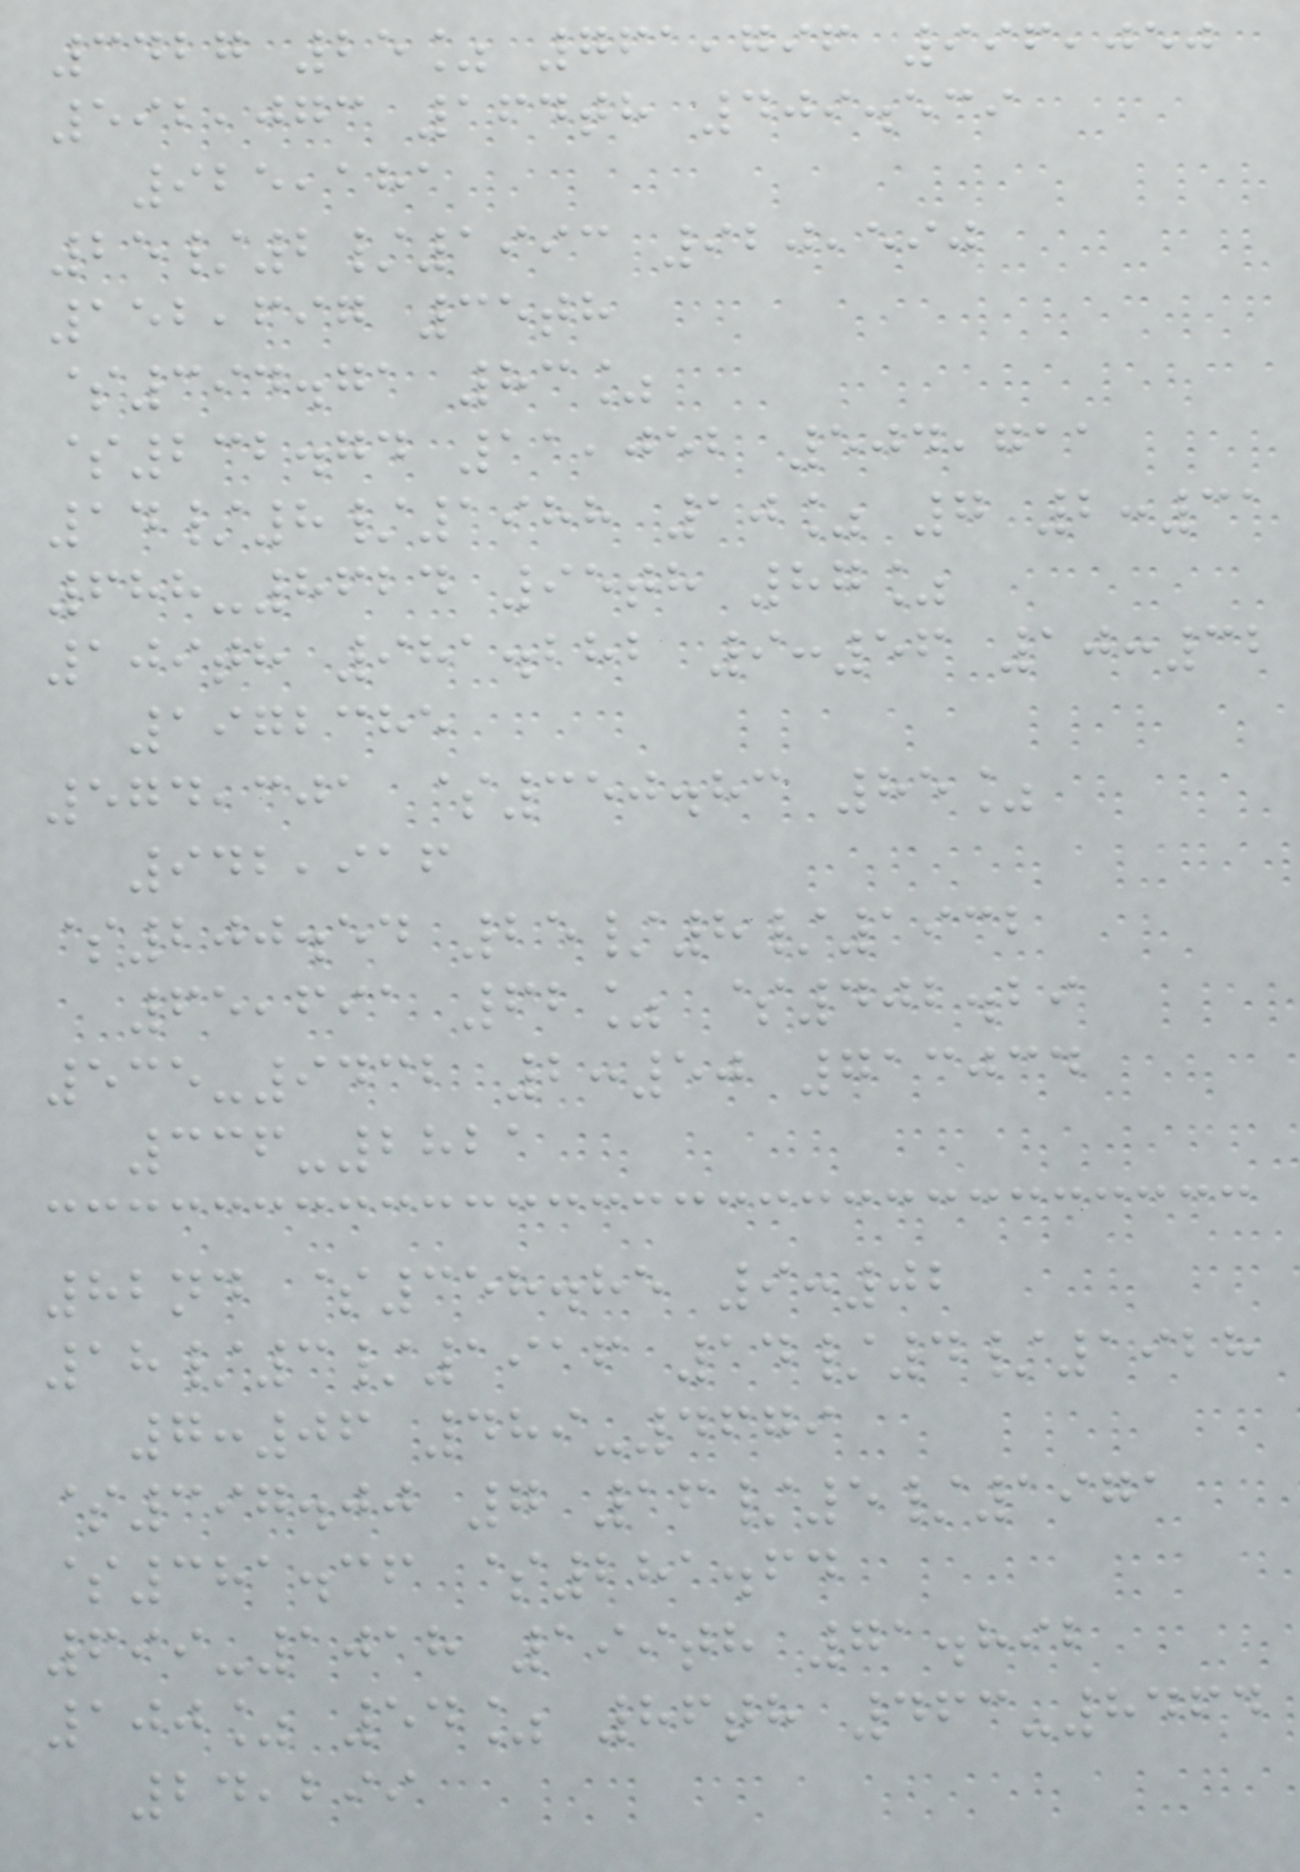3427 25% 761,796 996,050
592,073 164th 409.539
925,181
25/2/1993 920,590
152,697 35th
$394.71 83%
$232.74 11,052 504,711
14/8/1988 10% 7 2:31
688-8624 95th 87%
109th 981.282 9:56 10:32
1972385
574,301 $350.83 85%
942,916
$200.54 25/8/1932
65,691 62% $402.29
535-9432 2:50 713034
336-2821
82nd $358.85 9:02
18/3/1916 14/4/1928
7:06 489-4679
$397.00 7 16/5/1971
$381.36 $281.64
699-1018 199th 71.892
100% 54% 86th 463-8464
24,299
